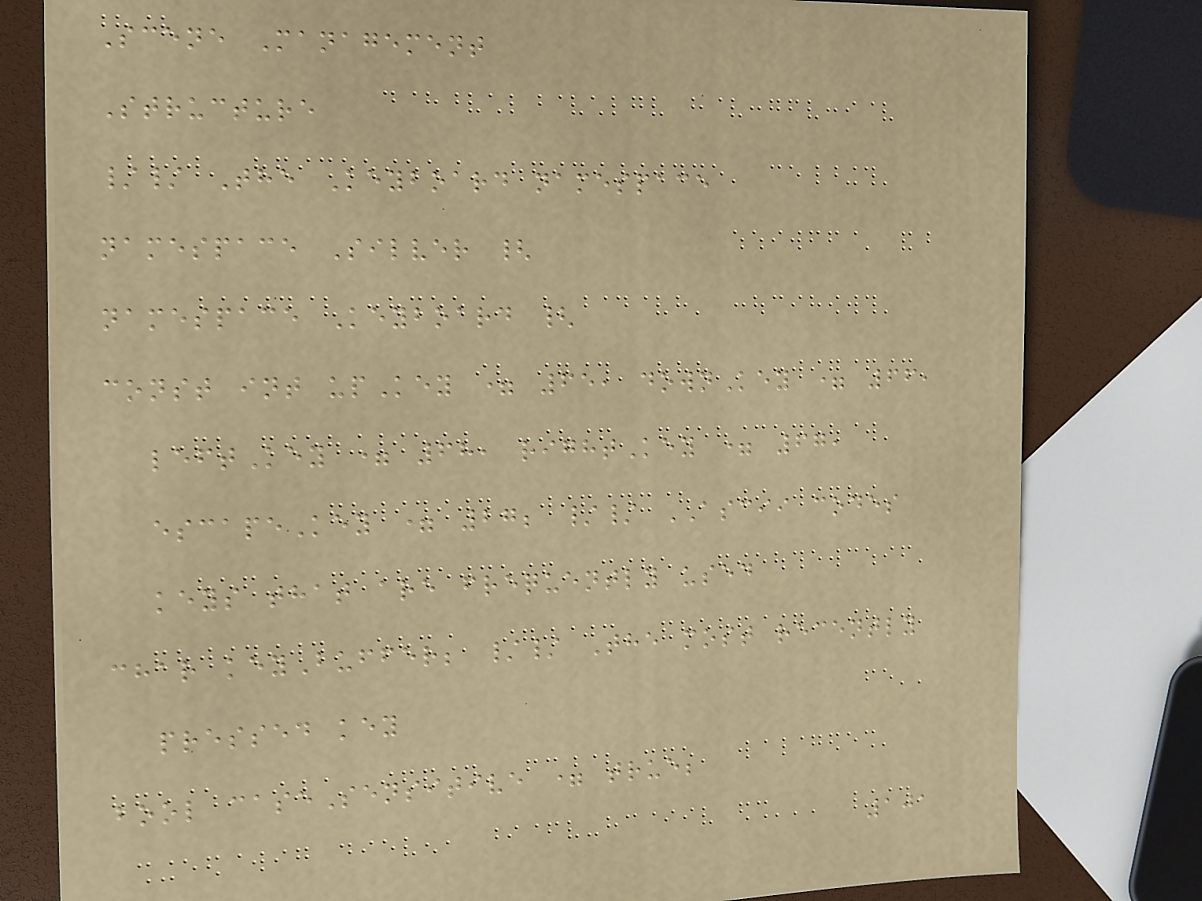Scene Management
Structure
// The Keyboard namespace
namespace Silver {
namespace Keyboard {
const int upKey = 65, downKey = 66,
leftKey = 68, rightKey = 67,
escapeKey = 27; // ASCII codes
keys that are frequently used
char keyBuffer; // The most recently
pressed key
bool caseSensitive = true;
101
